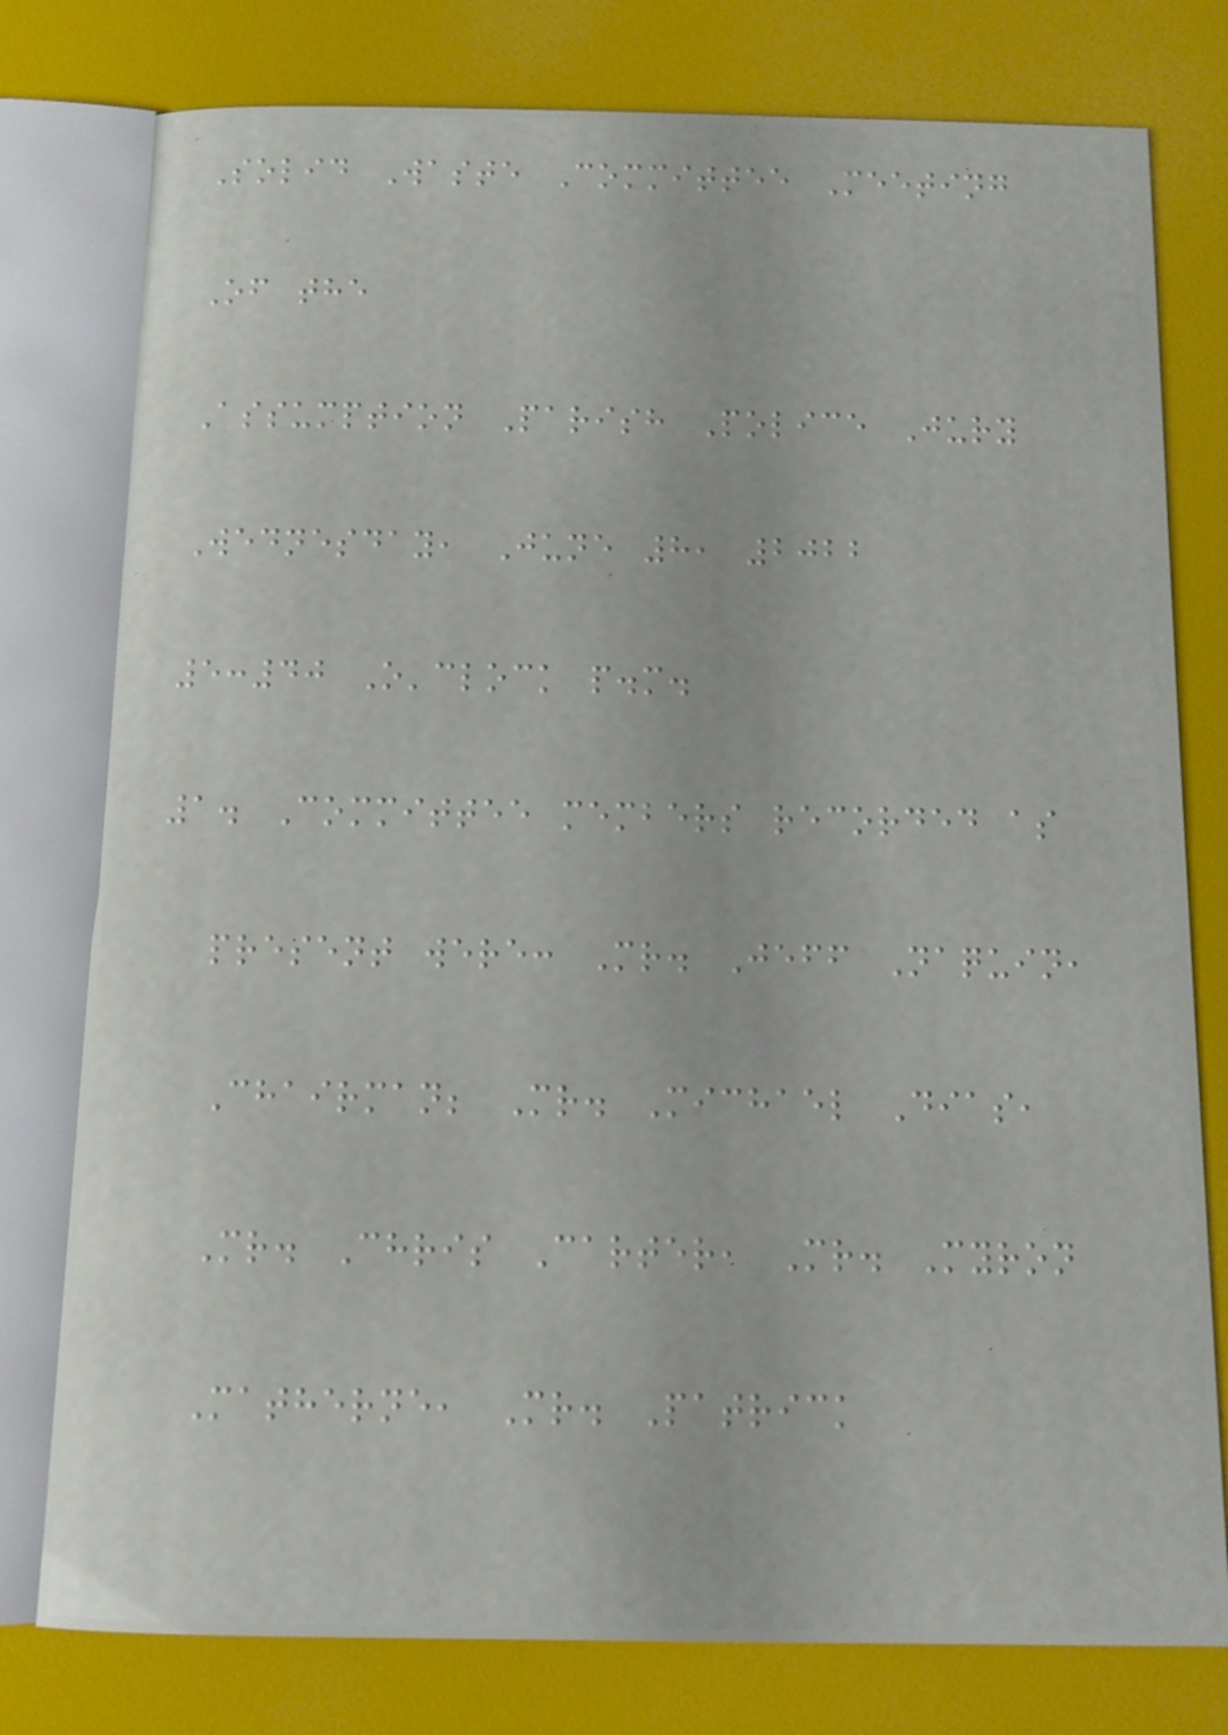Solid Waste Committee Meeting
Of the
Assumption Parish Police Jury
Wednesday, June 8, 2022
5:40 O'clock p.m.
1. Committee members recorded as
present were: Mr. Jeff Naquin,
Chairman; Mr. Michael Dias,
Mr. Chris Carter, Mr. Myron
Matherne, Mr. Patrick
